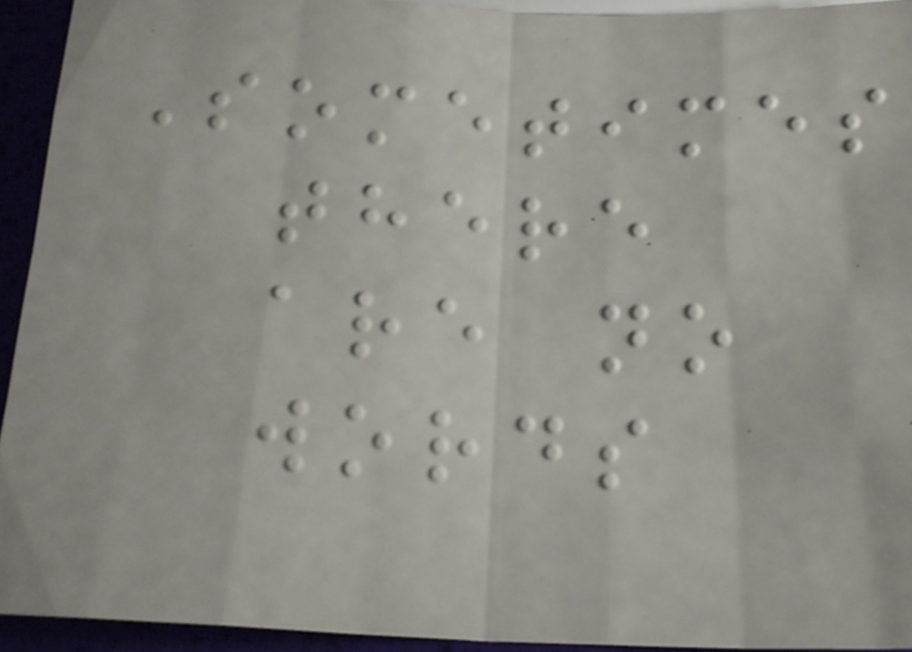Sometimes
there
are no
words
